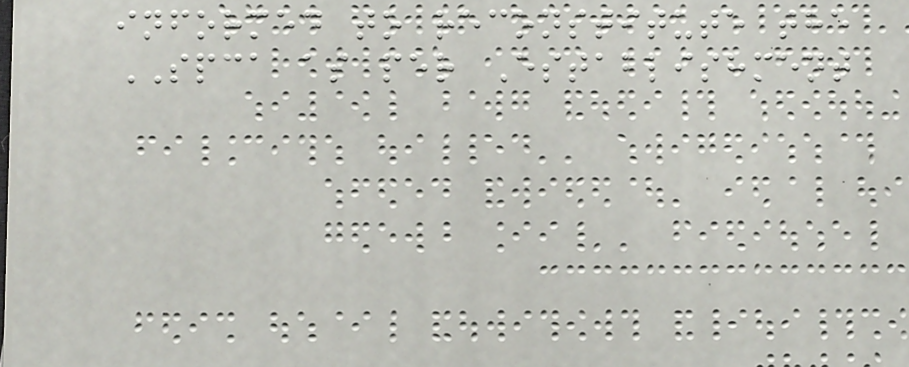informed to reconstitute the
SPCA as per Establishment
